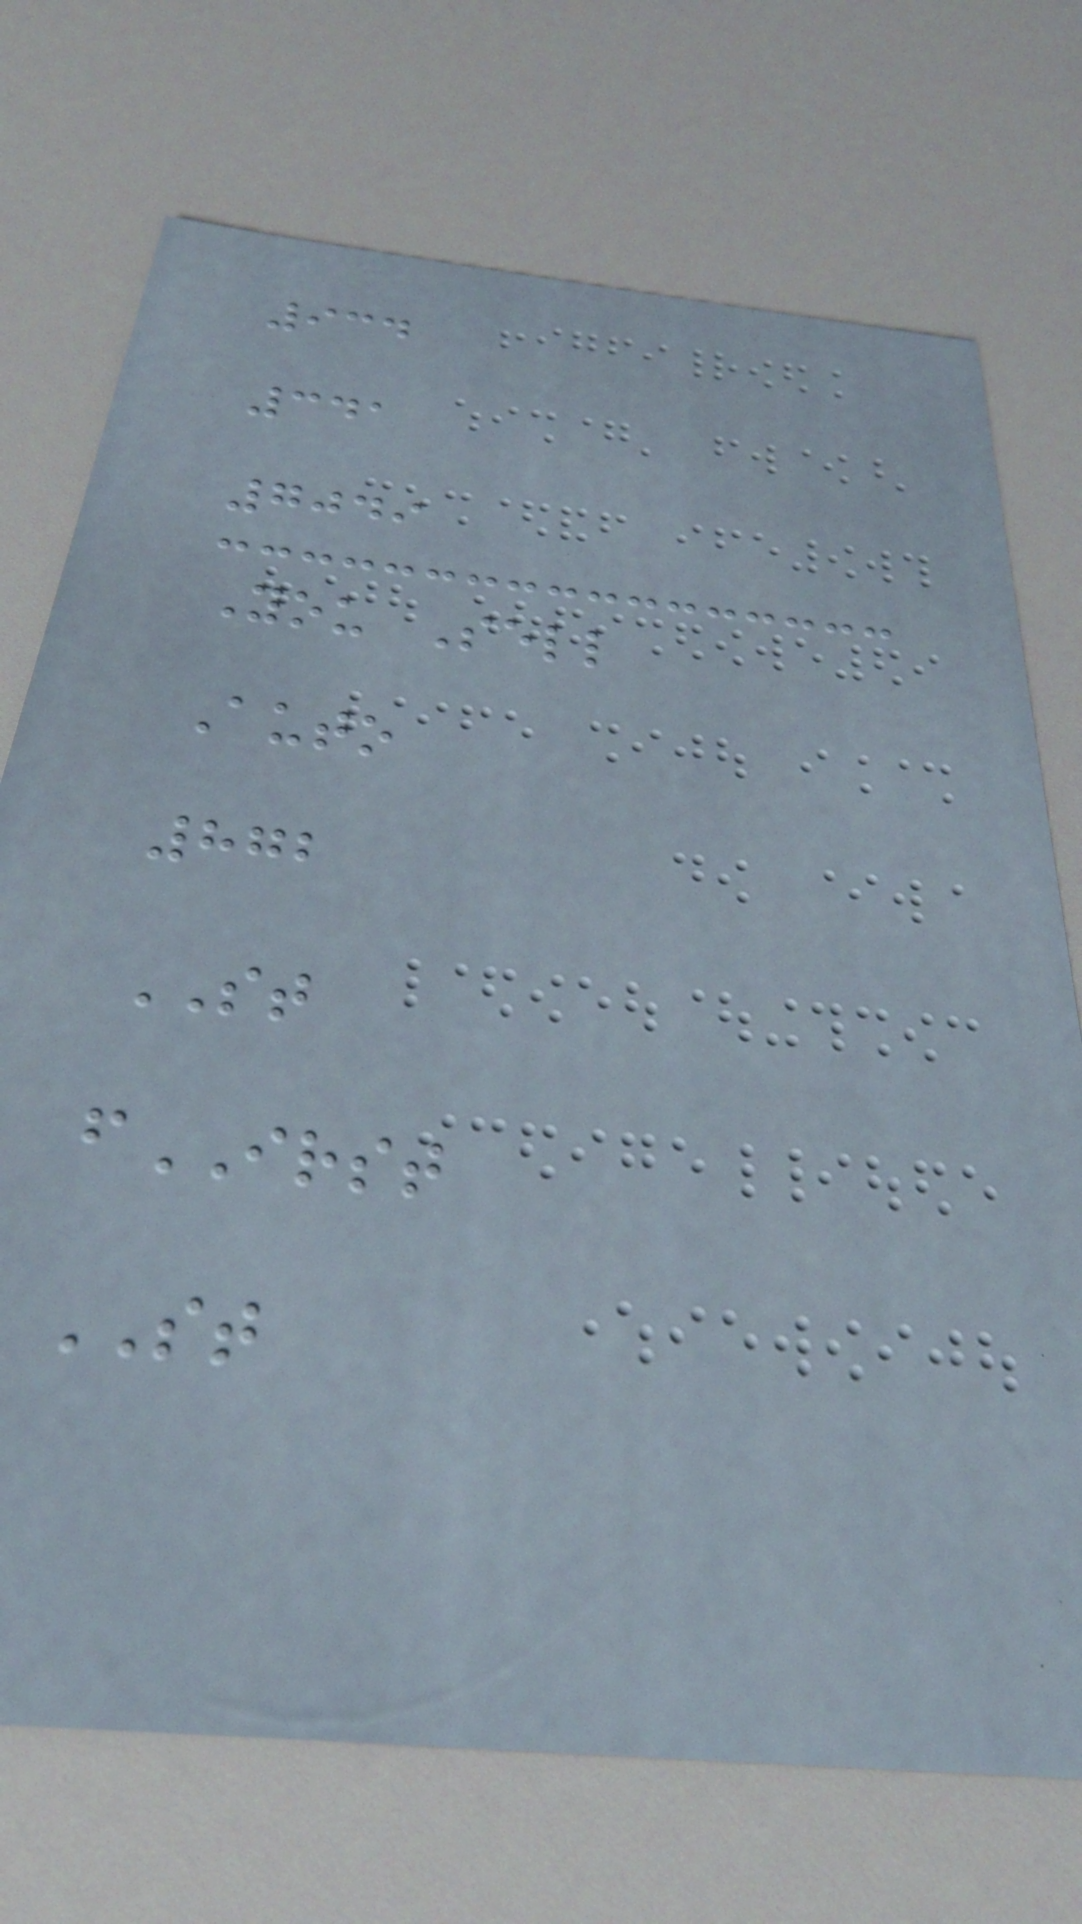934
341
7049
You Sell
Auto
872
ST
fIRST
ST
